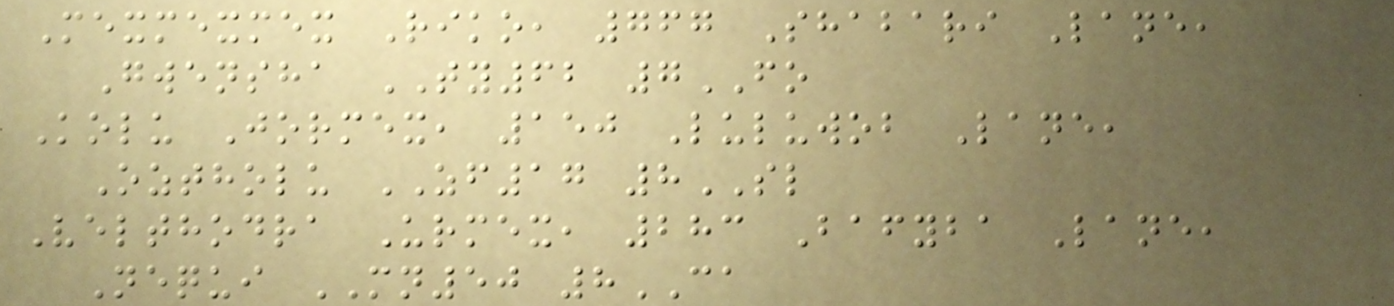Mexmexmex Riko, 767 Shabari Lane,
Gwensha TY62 7FO
Kolu Jormex, 150 Luluwob Lane,
Oztholu ZF17 8SL
Velthodra Urmex, 283 Bafyba Lane,
Nequi MN50 8CA
